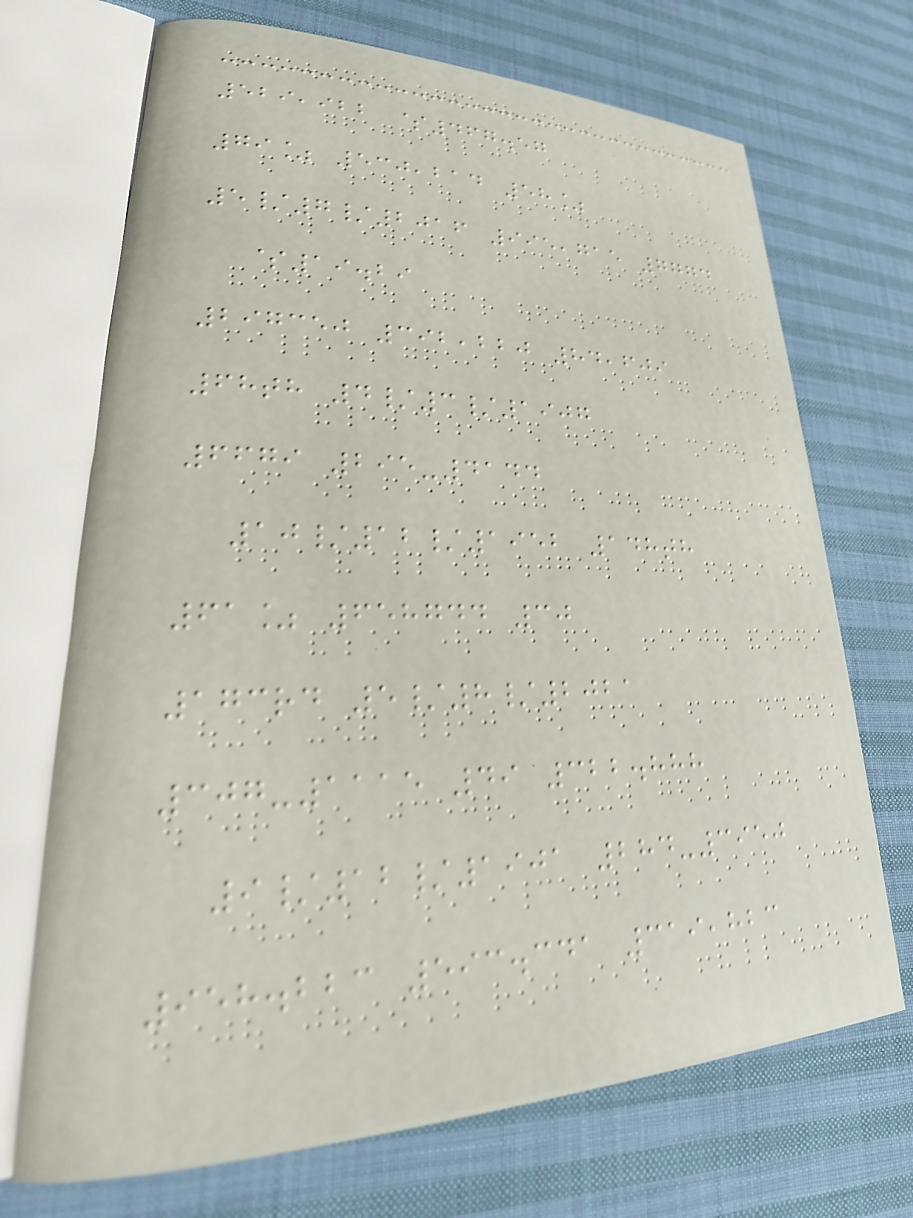529,922 $467.57
79% 530,214 58%
5/7/2016 995,715 7774
$19.29
297350 392,220 84,609
68th 4/3/1907
6679 295-4144
10/12/1952 148th
61% 658744 30
173rd 5/8/2021
307-1115 49 322.888
9/12/1901 284-3950
958.223 593.341 319,823
